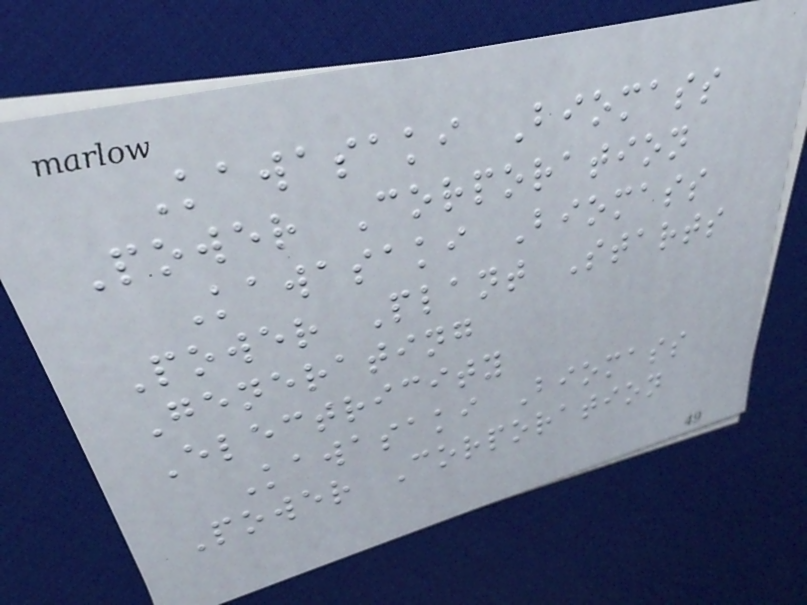Kawasaki Biomass
Power Corporation
Kawasaki Biomass
Power Plant Starts
Generating
Electricity
Kawasaki Biomass
Power Corporation
